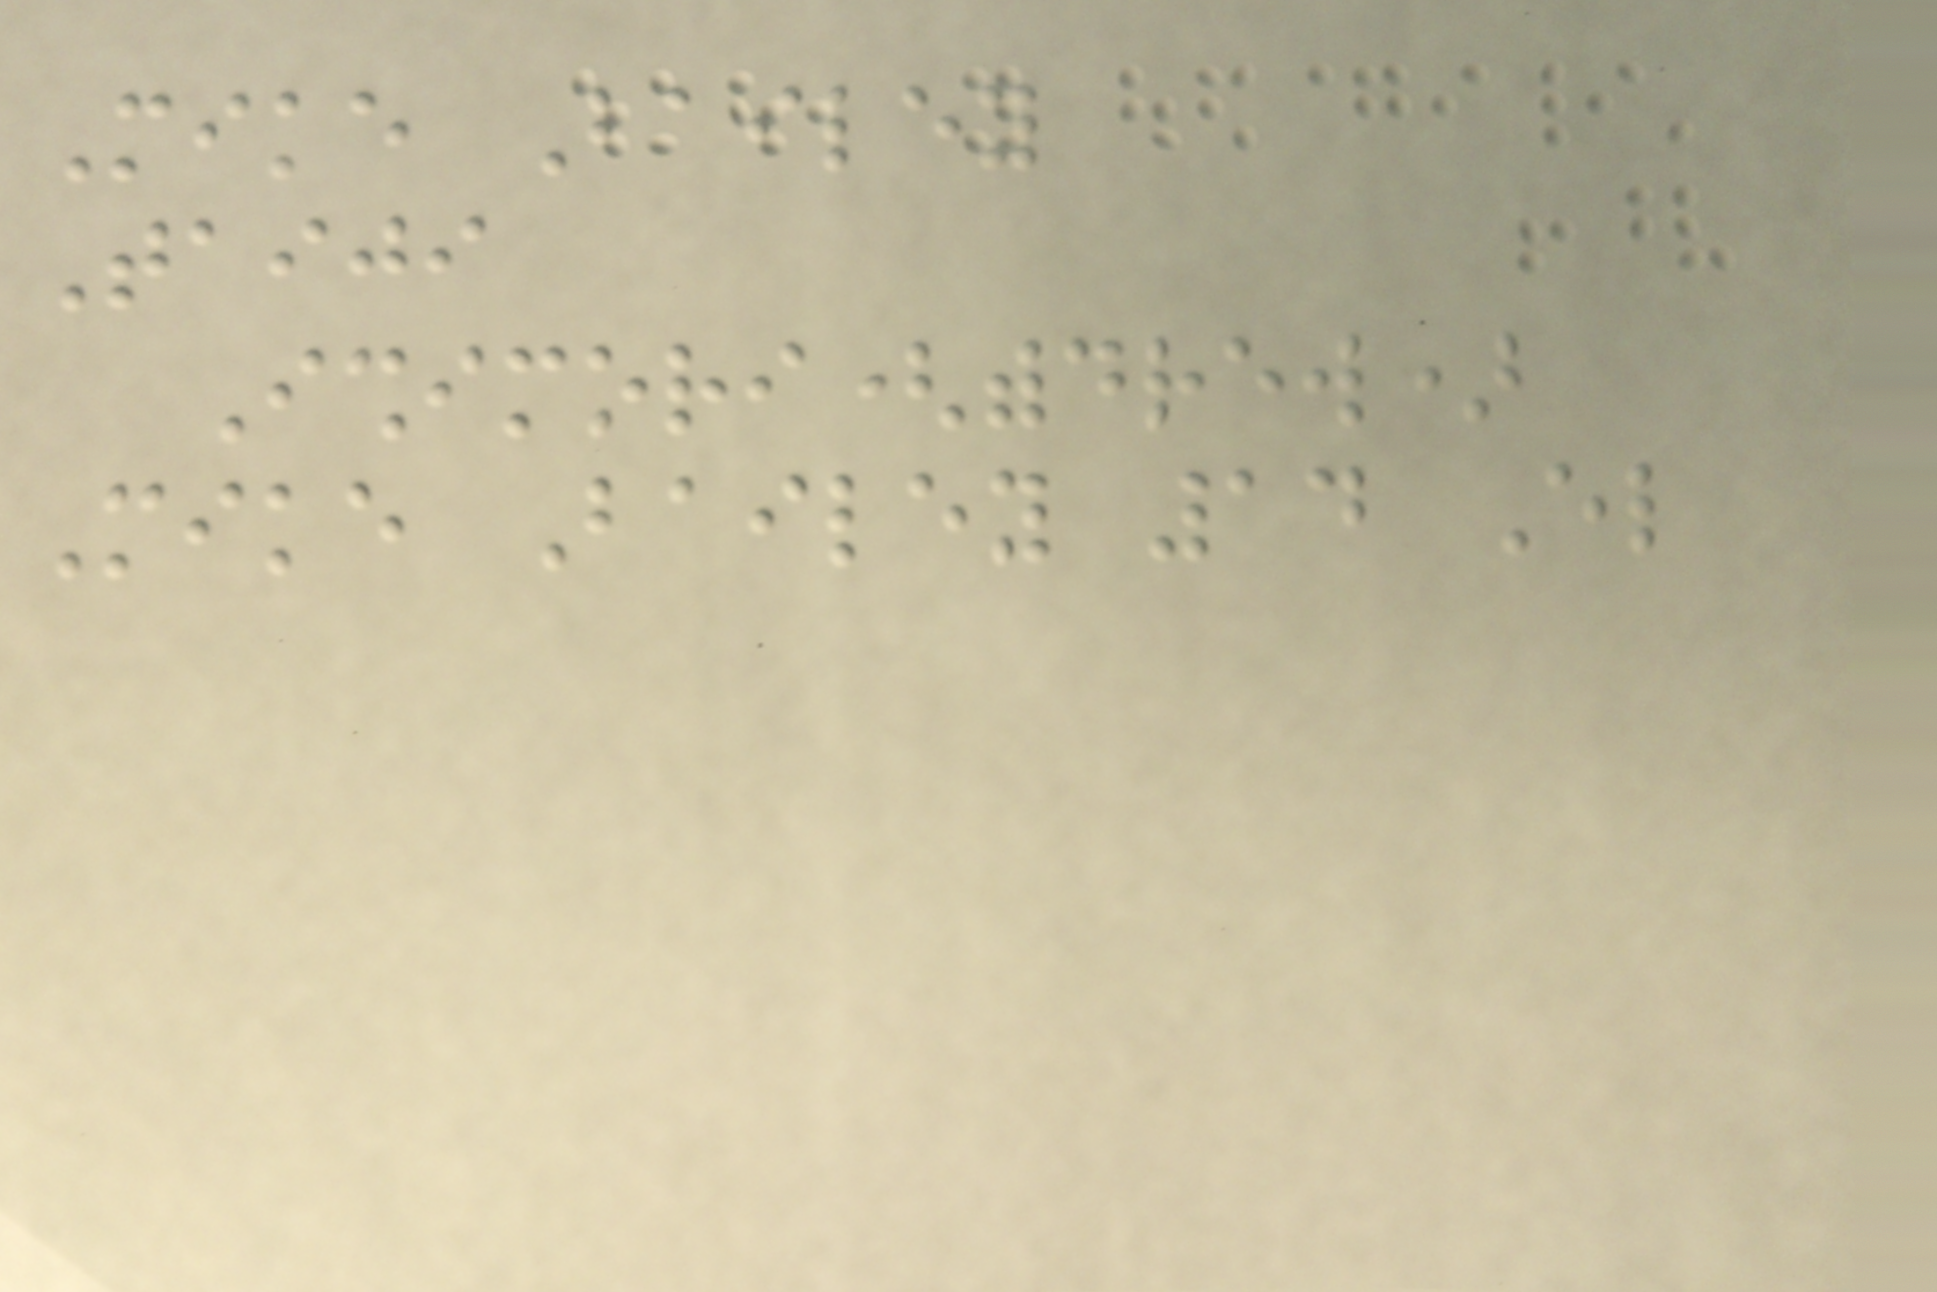Mike Bailey
Taiji
Ishimori(withdrew)
Mike Bailey 14 El
